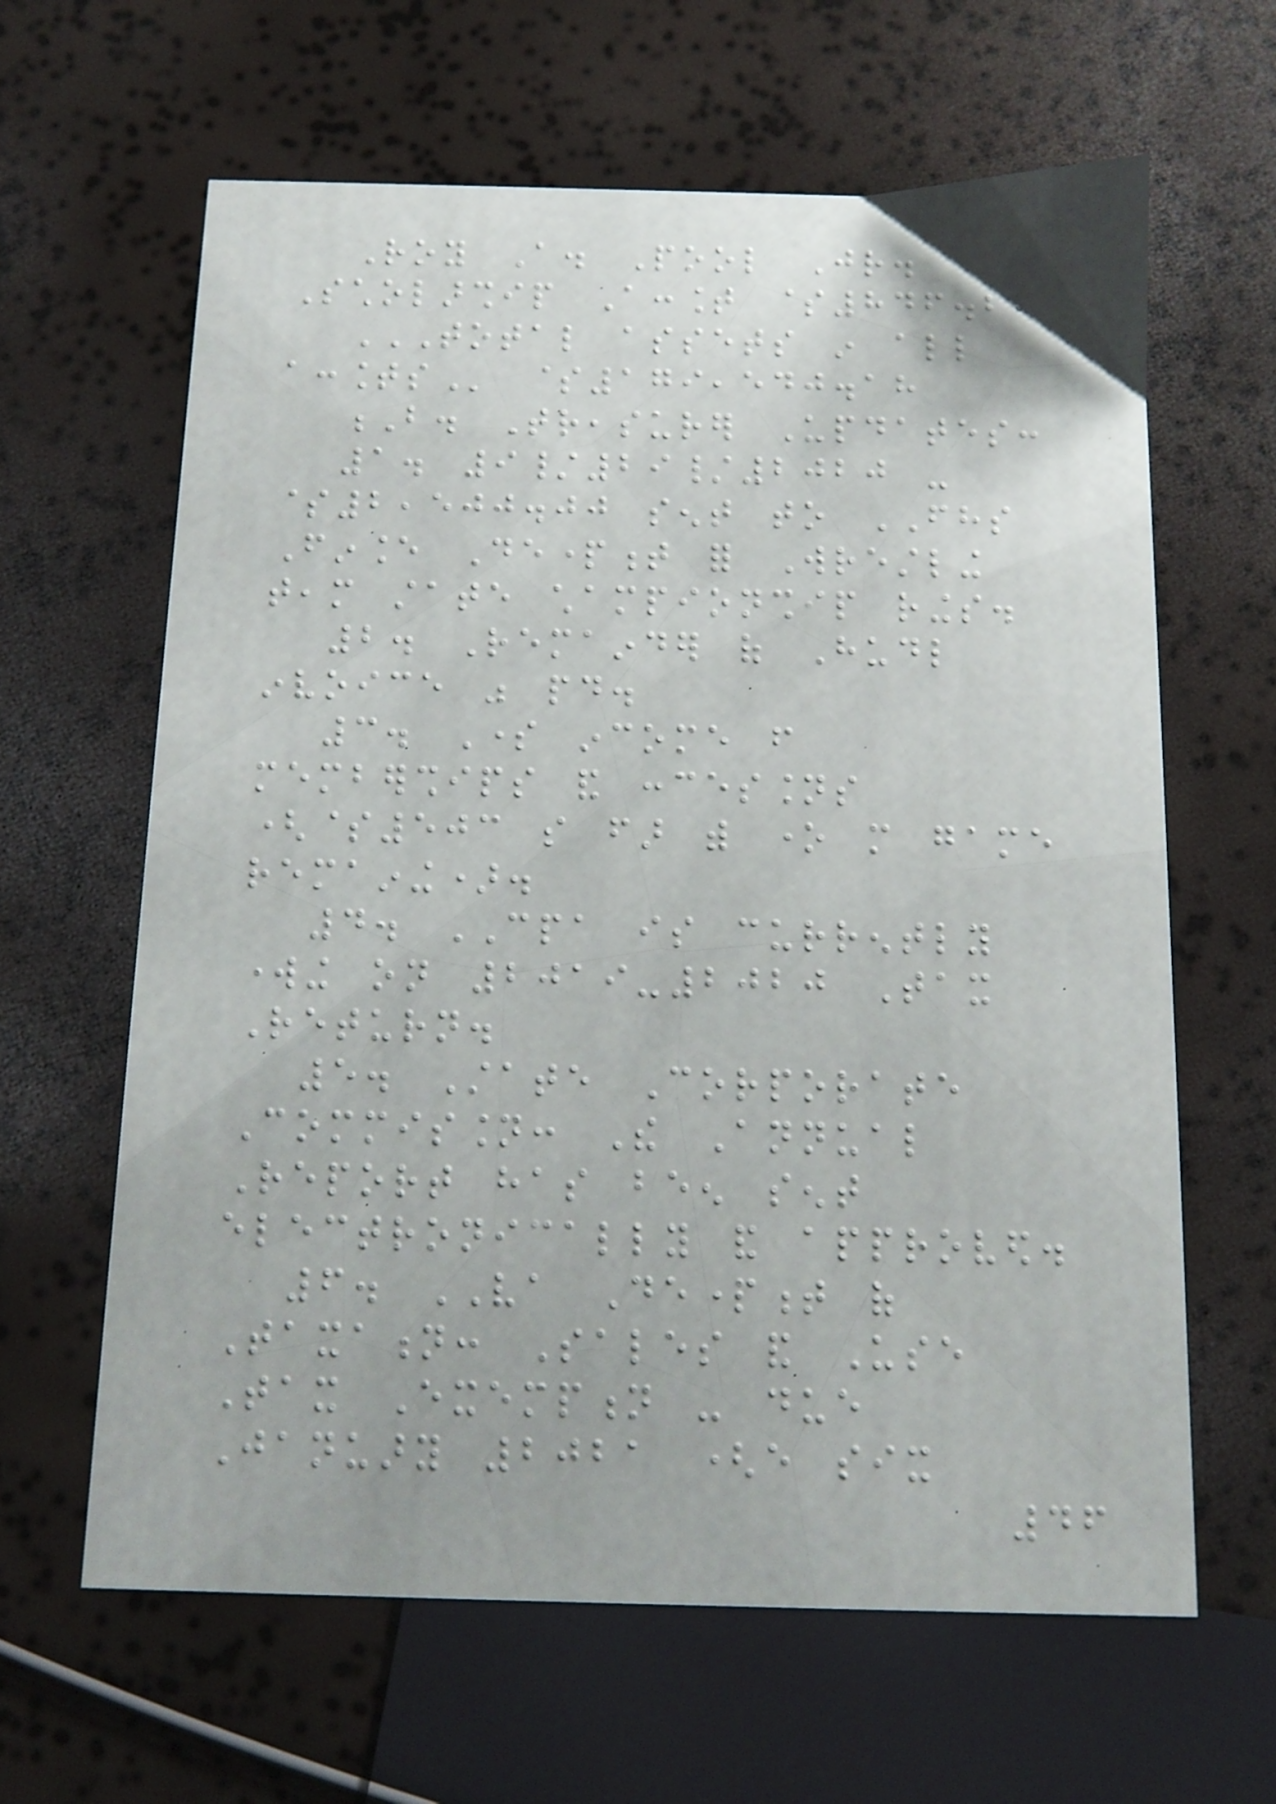Roy A. Pool Jr.
Scholarship Account $846.26
TOTAL ASSETS IN ALL
ACCOUNTS $179,540.18
B. Treasurer Updates:
1. 9/29/2020 -
$2,500.00 sent to FHS
Finance Department for Wrestling
team state championship rings.
2. Remainder of Hudl
invoice was paid.
3. Some income from
memberships and concessions
($503 so far with one more game
remaining).
4. CPA is currently
working on 2019-2020 Tax
Return.
5. State Corporate
Commission: The Annual
Report has been sent
electronically and approved.
6. VA Department of
Taxation: Sales and Use
Tax Exemption - due
January 2021 (every six
46
